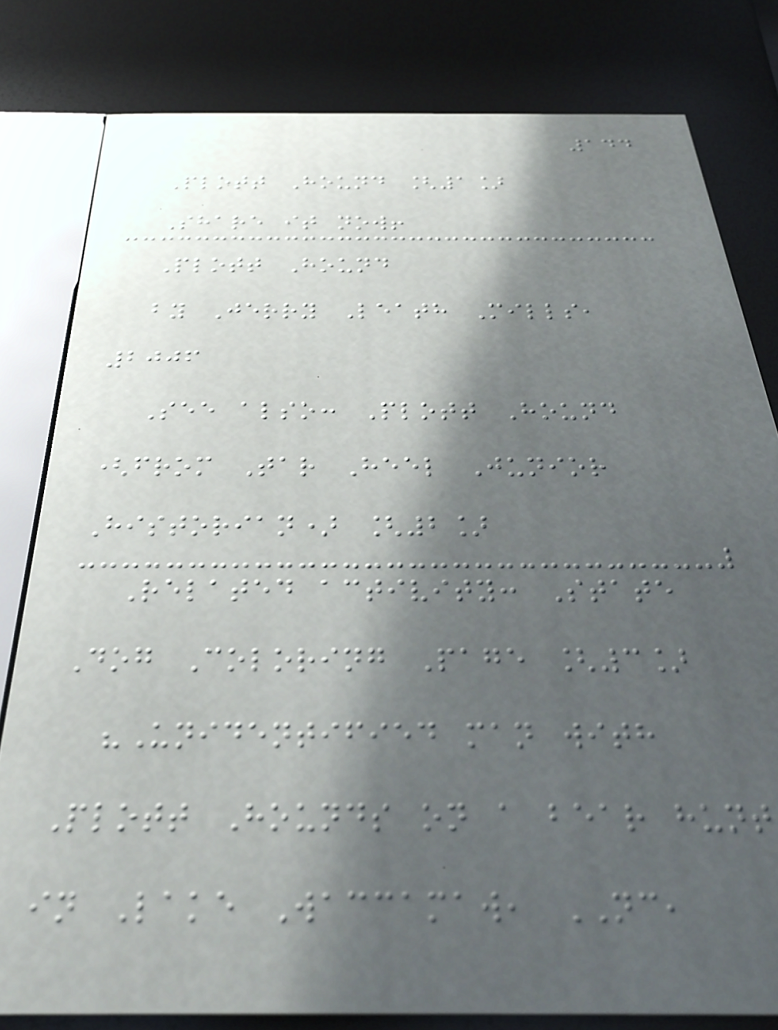144
Plott Hound [1]
Share it now!
Plott Hound
by Jerry Leath Mills,
2006
See also: Plott Hound
(from Tar Heel Junior
Historian) [2]
Related activity: State
Dog Coloring Page [3]
"Unidentified man with
Plott Hounds on a bear hunt
in Lake Waccamaw, NC,
